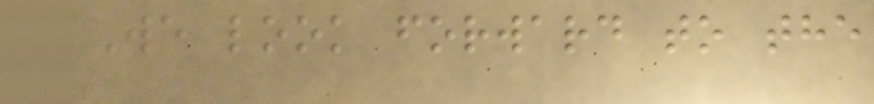We look forward to the
